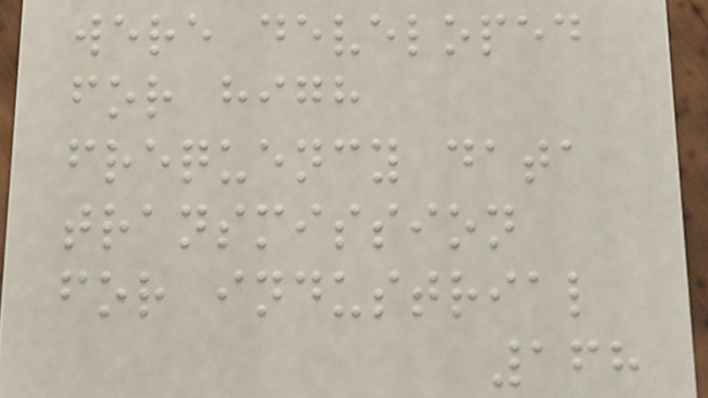were developed
for high
frequency data
transmission
for industrial
168
